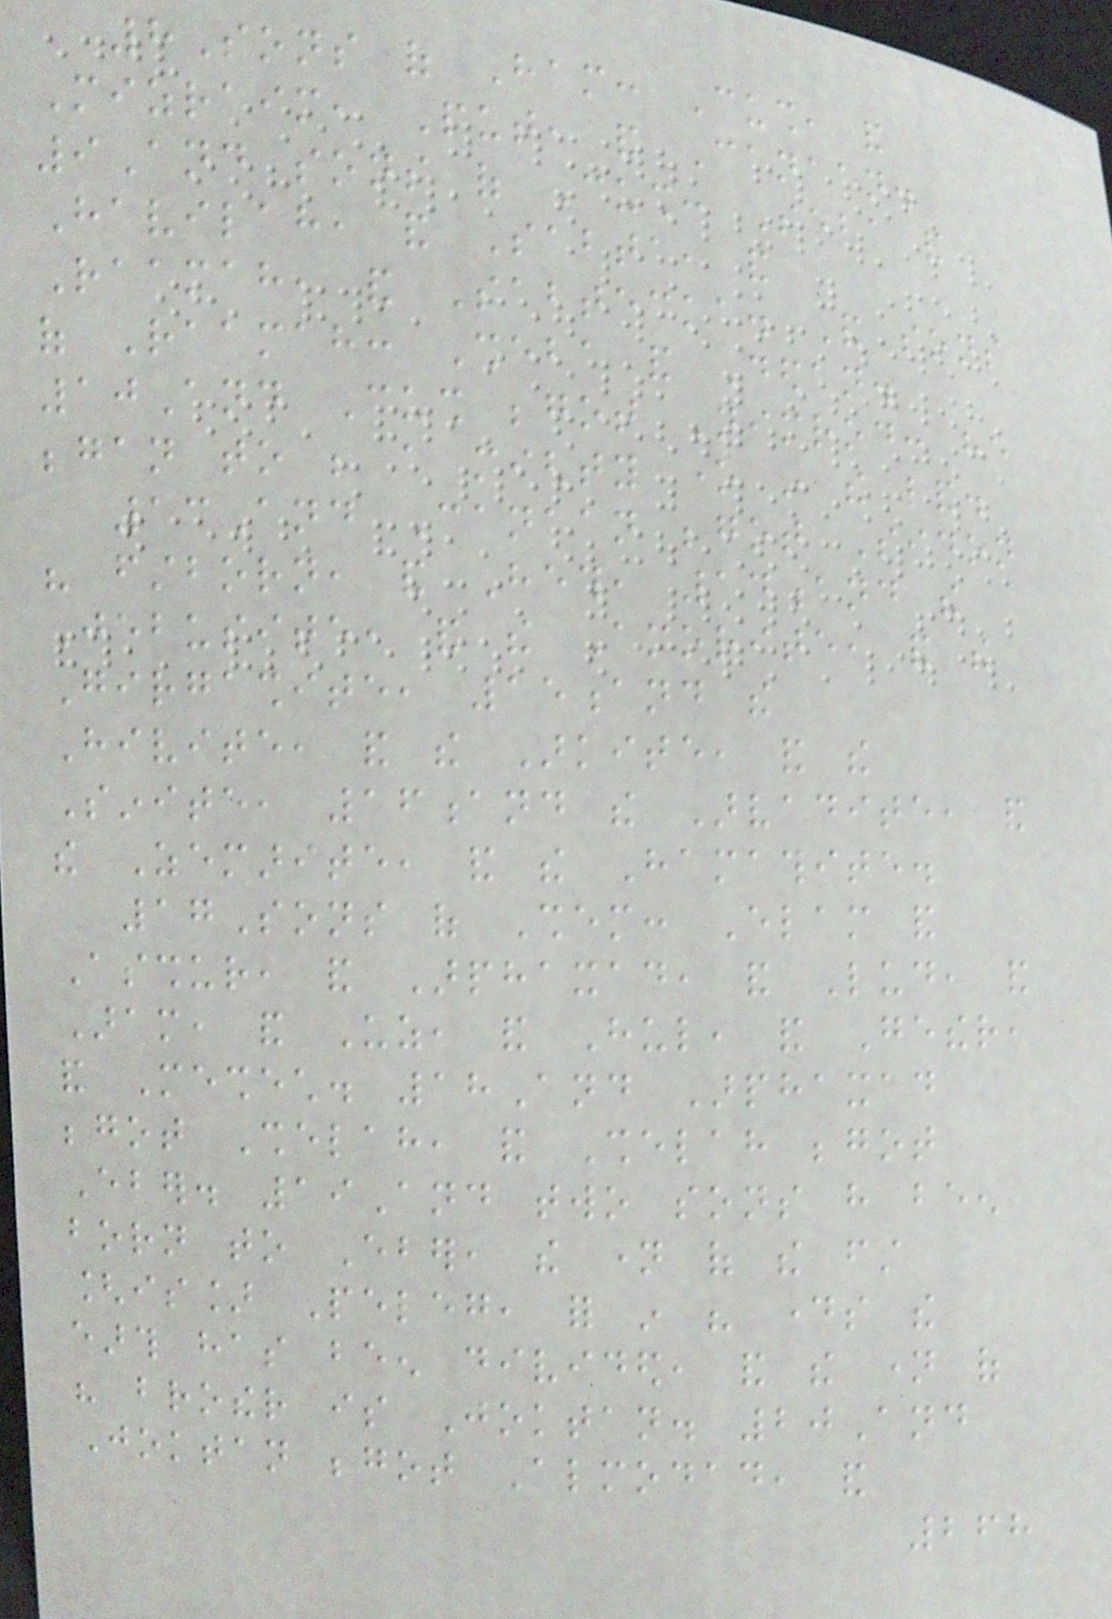8Sons of Ham: Cush, and
Mizraim, Put, and Canaan.
9And sons of Cush: Seba and
Havilah, and Sabta, and
Raamah, and Sabtecka. And sons
of Raamah: Sheba and Dedan.
10And Cush begot Nimrod: he
began to be a mighty one in the land.
13And Canaan begot Sidon
his firstborn, and Heth, 14and the
Jebusite, and the Amorite, and the
Girgashite, 15and the
Hivite, and the Arkite, and the
Sinite, 16and the Arvadite, and
the Zemarite, and the Hamathite.
17Sons of Shem: Elam and
Asshur, and Arphaxad, and Lud, and
Aram, and Uz, and Hul, and Gether,
and Meshech. 18And Arphaxad
begot Shelah, and Shelah begot
Eber. 19And two sons have been
born to Eber, the name of the first
[is] Peleg, for in his days the
earth has been divided, and the name of
his brother is Joktan. 20And
Joktan begot Almodad, and
268
